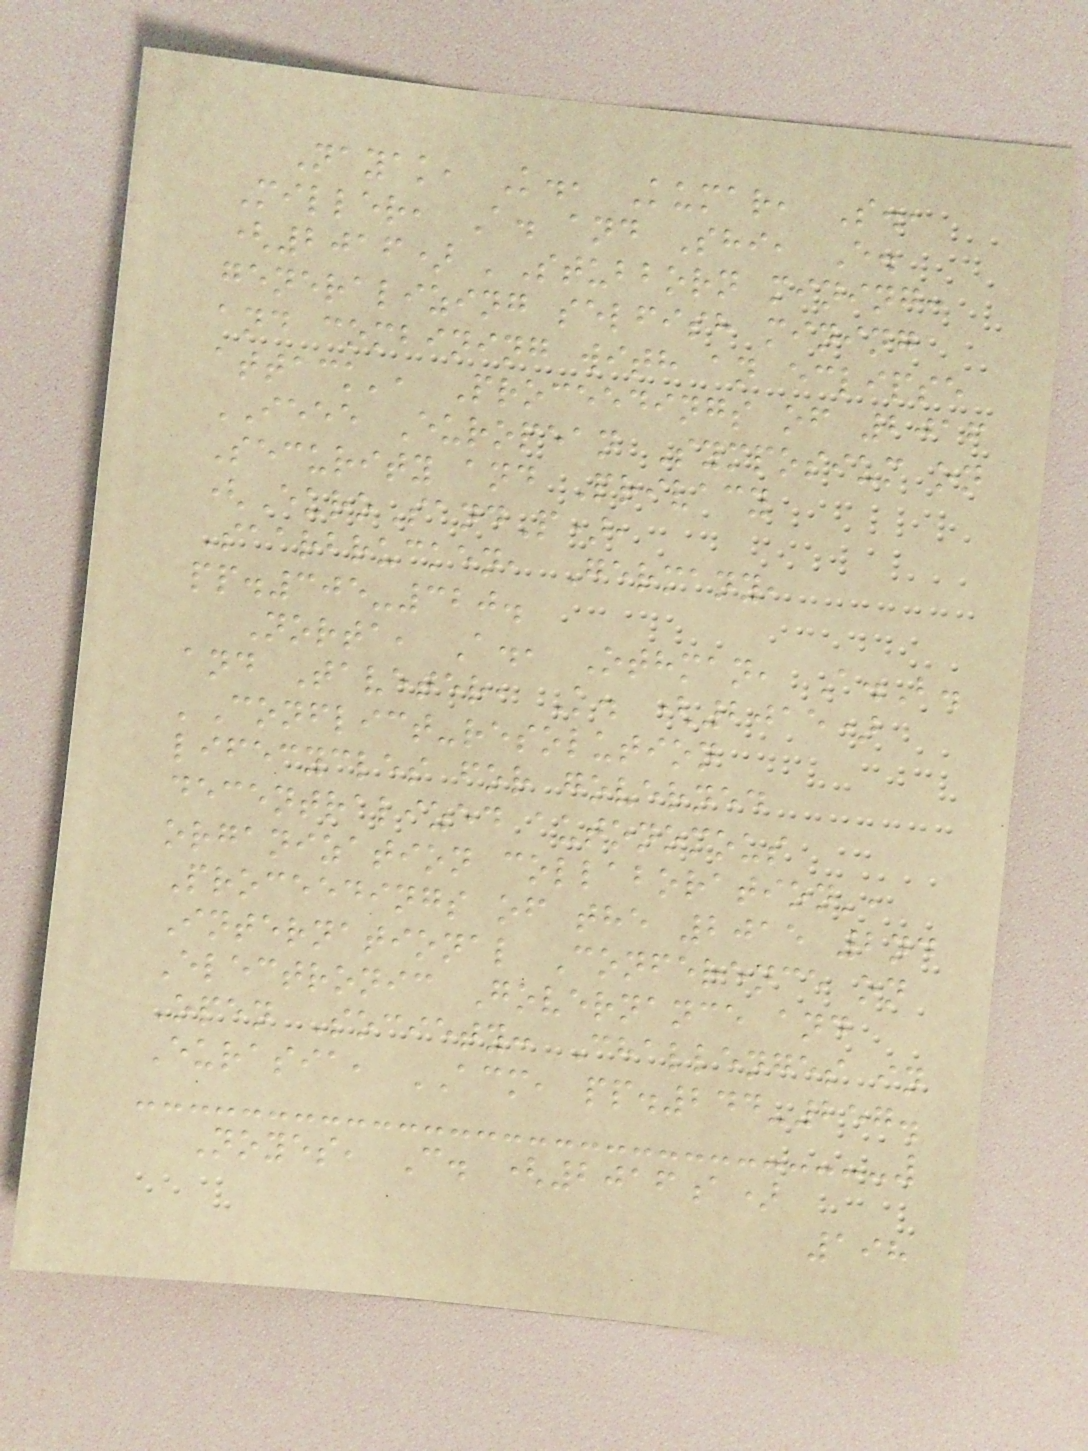Nayak, K., Kumar, S.,
Miller, A. and Shi, E.
(2016) 'Stubborn mining:
generalizing selfish mining
and combining with an eclipse
attack', Proceedings of 2016
IEEE European Symposium on
Security and Privacy
(EuroSandP),
Saarbrucken, Germany,
pp.305-320.
Norta, A., Othman, A.B.
and Taveter, K. (2015)
'Conflict-resolution
lifecycles for governed
decentralized autonomous
organization collaboration',
Proceedings of the 2015 2nd
International Conference on
Electronic Governance and
Open Society: Challenges in
Eurasia, ACM, pp.244-257.
Noyes, C. (2016a)
198
